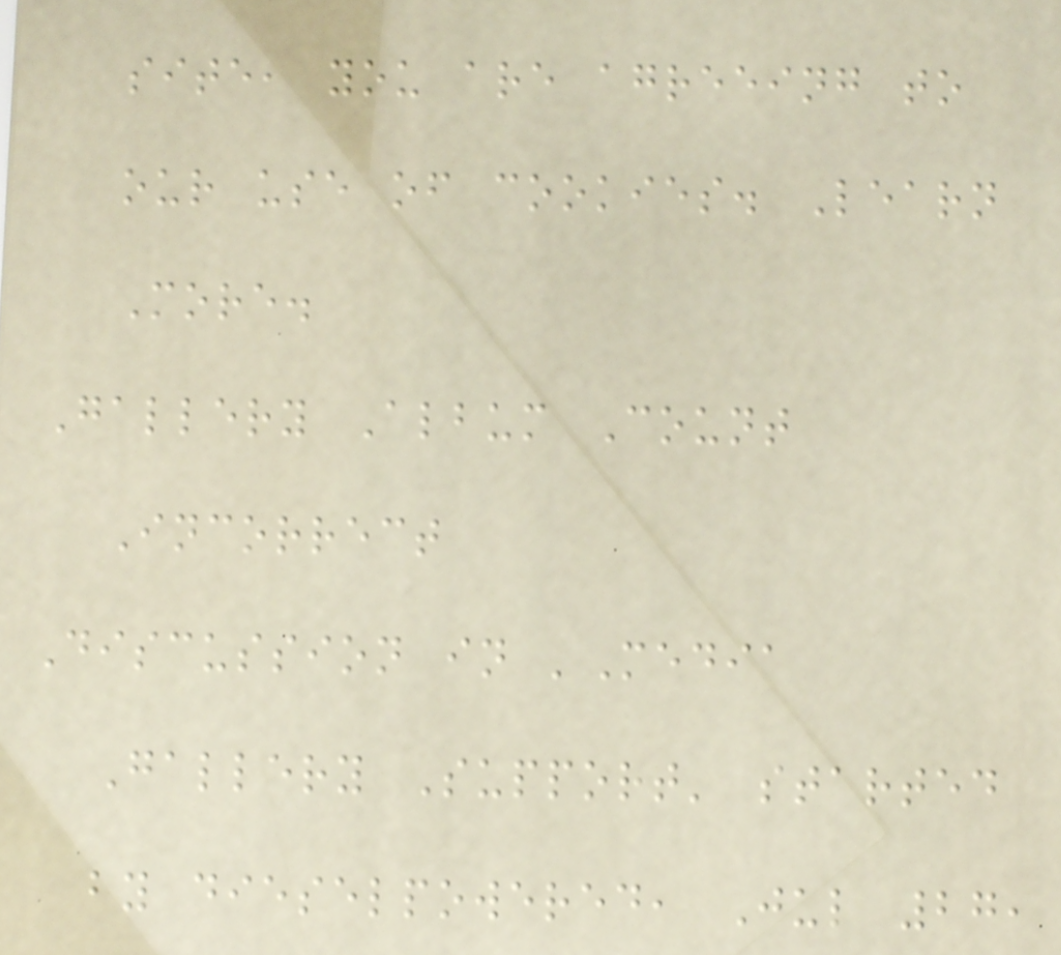site, you are agreeing to
our use of cookies. Learn
More.
Gallery Album Count
Incorrect
Discussion in 'Media
Gallery Support' started
by dieselpowered, Jul 27,
